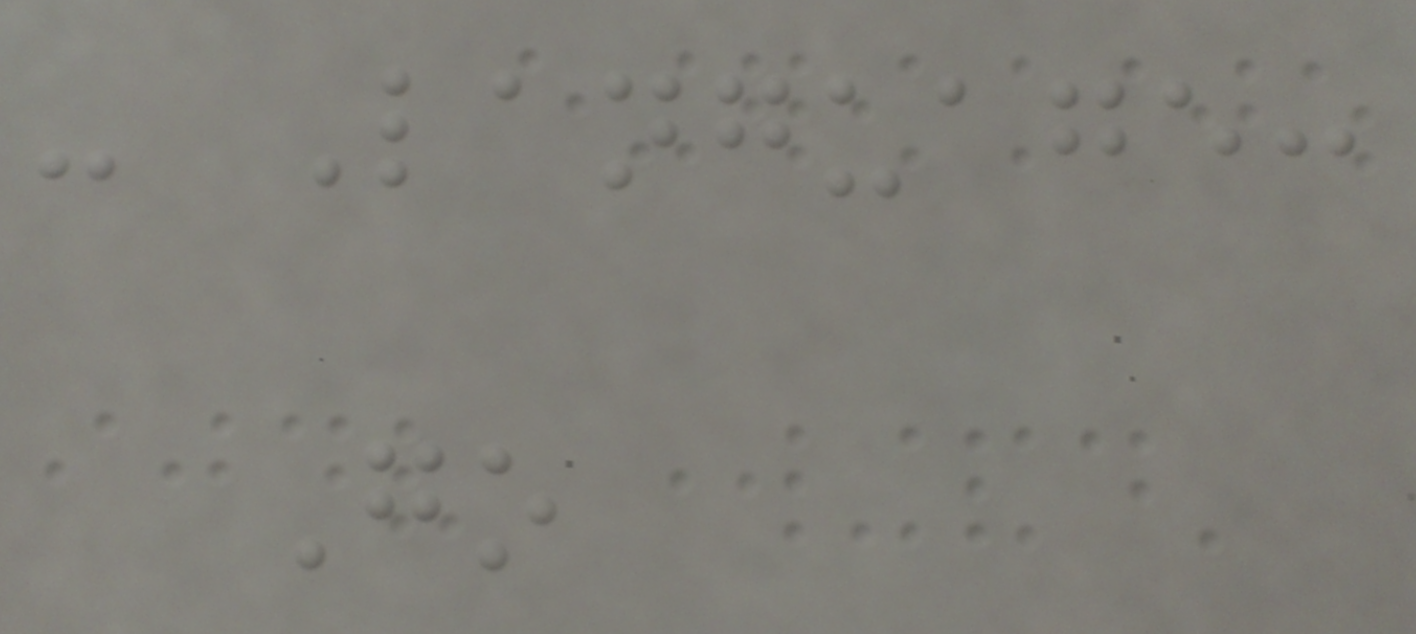- Language:
Go
